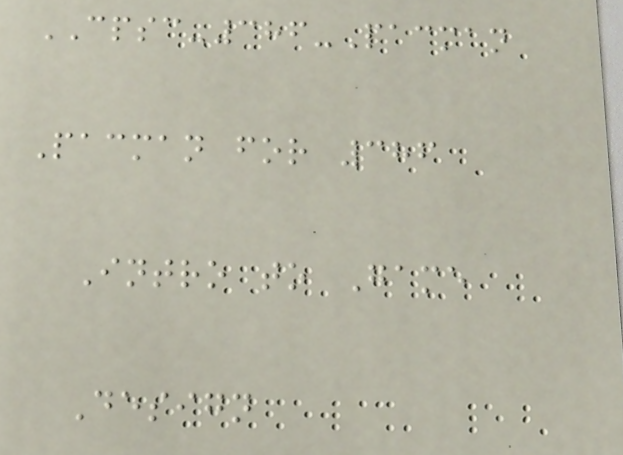CPSC-386-Pacman
Pacman for 386
Intro to Game
Design
